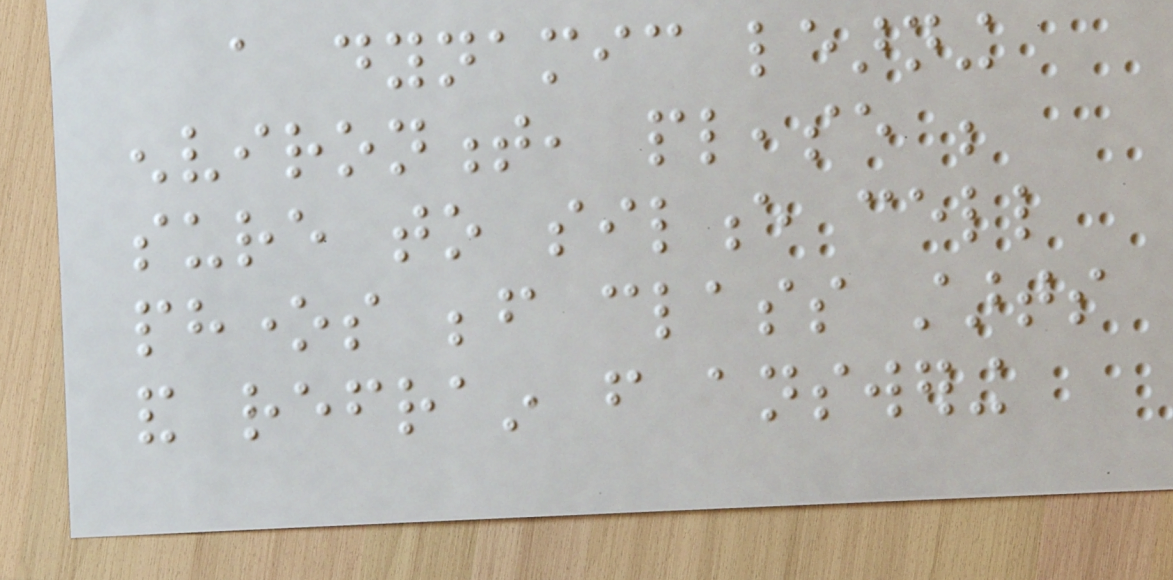a dynamic learning
environment, please be
sure to silence cell
phones before class starts
and refrain from answering
